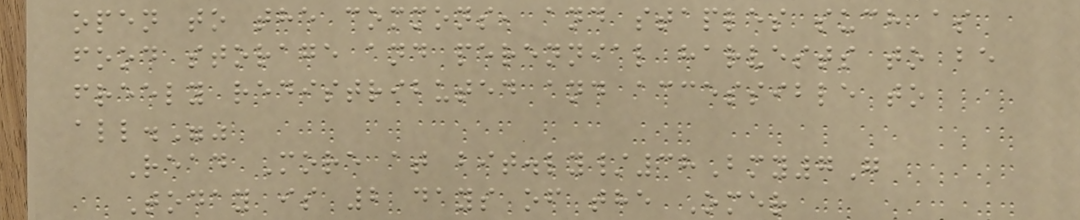open to the commons, and staples such as
food storage and perennial harvests to be
freely redistributed and accessible to
all.""
Read More at bit.ly/38Bmy7G
Today is 2 days of the Omer
